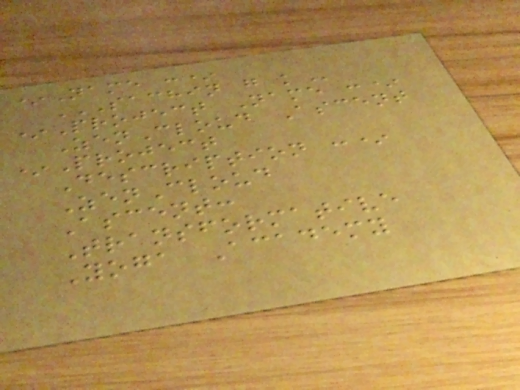*Name :*
SACHIN G K
*Project Name :*
ZenCloud Ascent
*Project
Description :*
ZenCloud
Ascent:
Transformative
Yoga Academy
